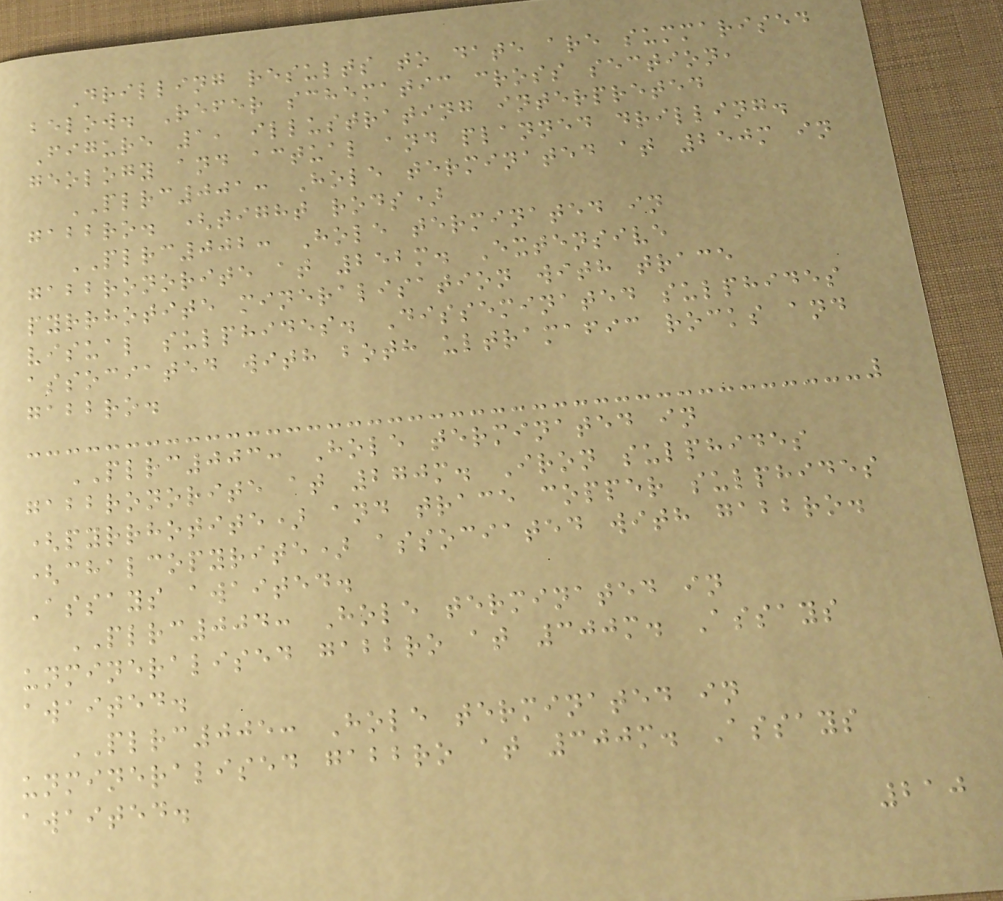Drilling results to date are summarised
below. Refer schematic cross section,
Figure 1, illustrating interpreted
geology and actual and planned drilling.
PLRC001: Hole terminated at 250m in
gabbro. (tight rods)
PLRC002: Hole terminated in
gabbronorite at 252m. Extensive
pyrrhotite mineralisation with trace
visual sulphides. Disseminated sulphides
associated with both ultramafic rocks and
gabbro.
PLRC003: Hole terminated in
gabbronorite at 270m. Iron sulphides
(pyrrhotite) and trace copper sulphides
(chalcopyrite) associated with gabbro.
Assays awaited.
PLRC004: Hole terminated in
unmineralised gabbro at 300m. Assays
awaited.
PLRC005: Hole terminated in
unmineralised gabbro at 300m. Assays
awaited.
210
